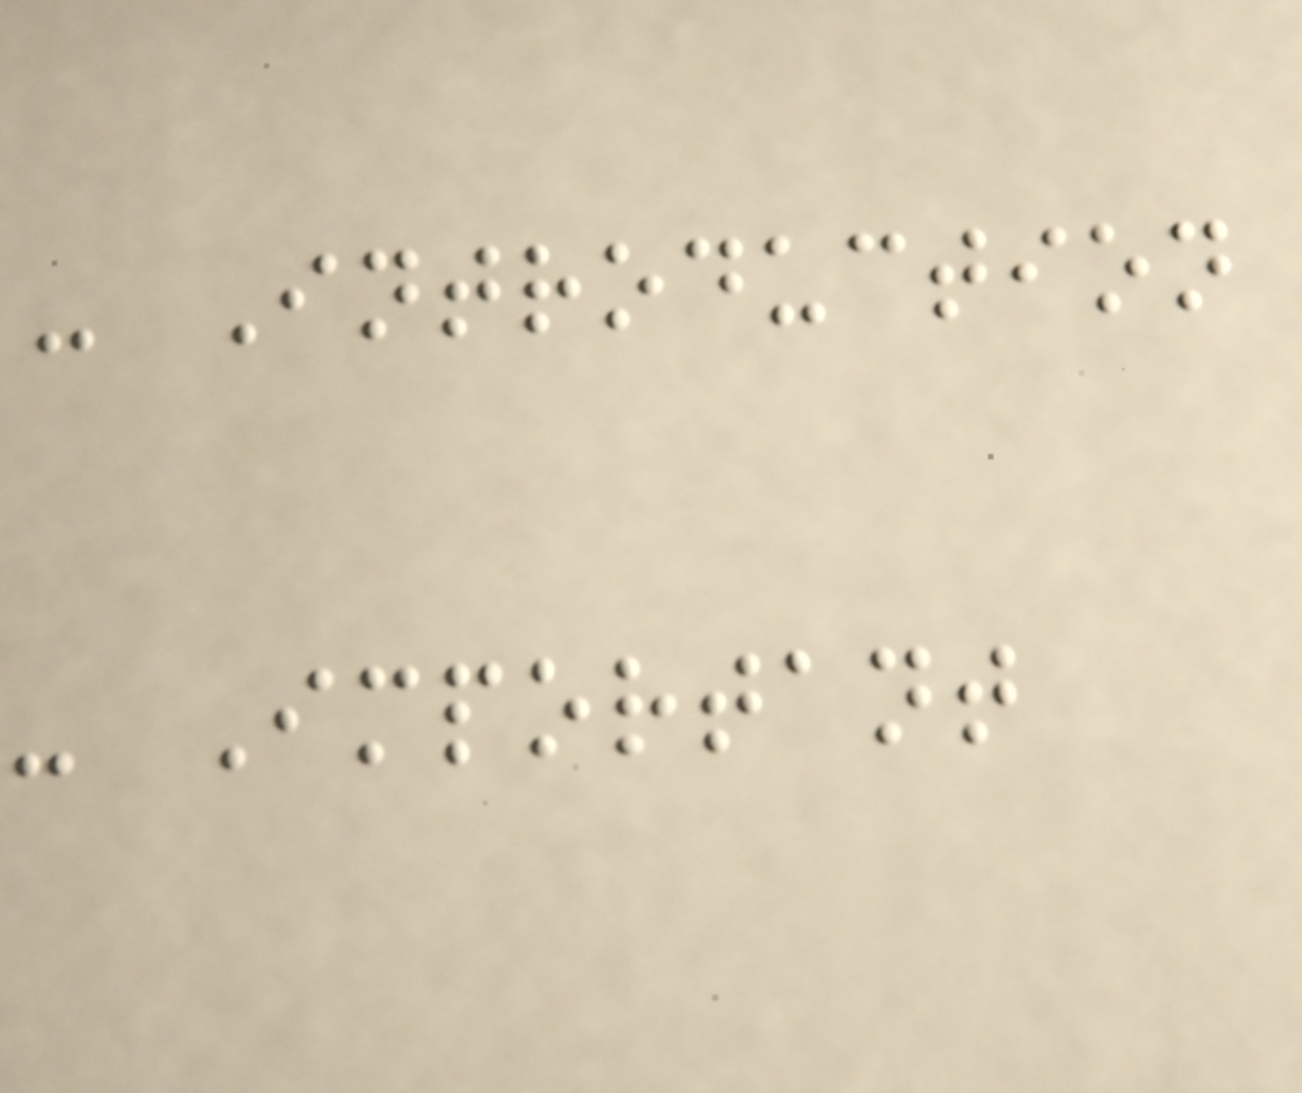- Introduction
- Important
